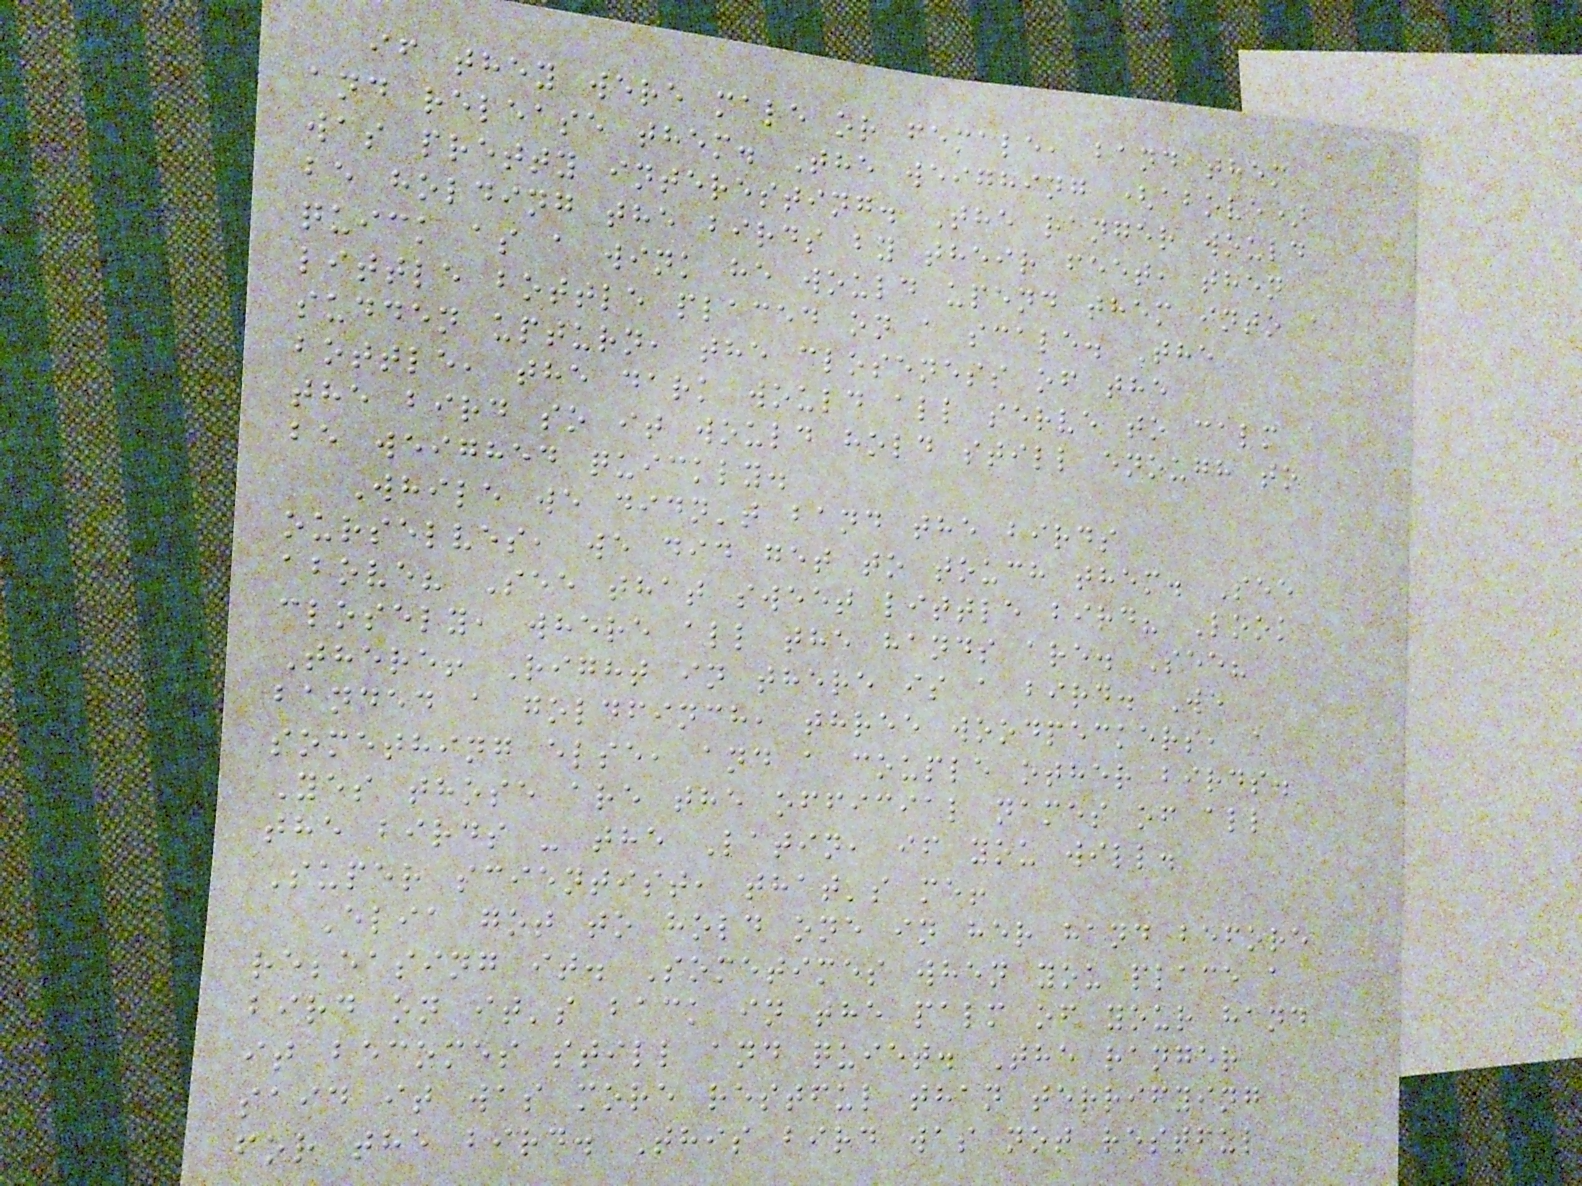if they were male or female, band them
and release them. The weighing (above)
was pretty interesting. The ranger would
be holding the birds by their feet, then
quick as a wink he would upend them into a
little bottle placed on a scale. The
sudden upturn, the closeness of the
bottle, the dark would all serve to calm
the bird so it would hold still enough to
be weighed quickly.
While we didn't band the birds
ourselves, we did get to touch them. See
above? See that sweet little bird? Look
closely, where all the hands are. See?
There! Right in there is a bird. We
banded a goldfinch, three woodpeckers, a
something else, and a couple other birds.
Yes those are the official names of all
the birds - the Latin, if you will.
Super scientist, that's me!
Elia got to hold one in her hand before
releasing it. Sometimes when you place a
bird on it's back in the palm of your hand
it becomes still and quiet. The ranger
said it was more restful than terrifying
for the bird. This bird was not restful
